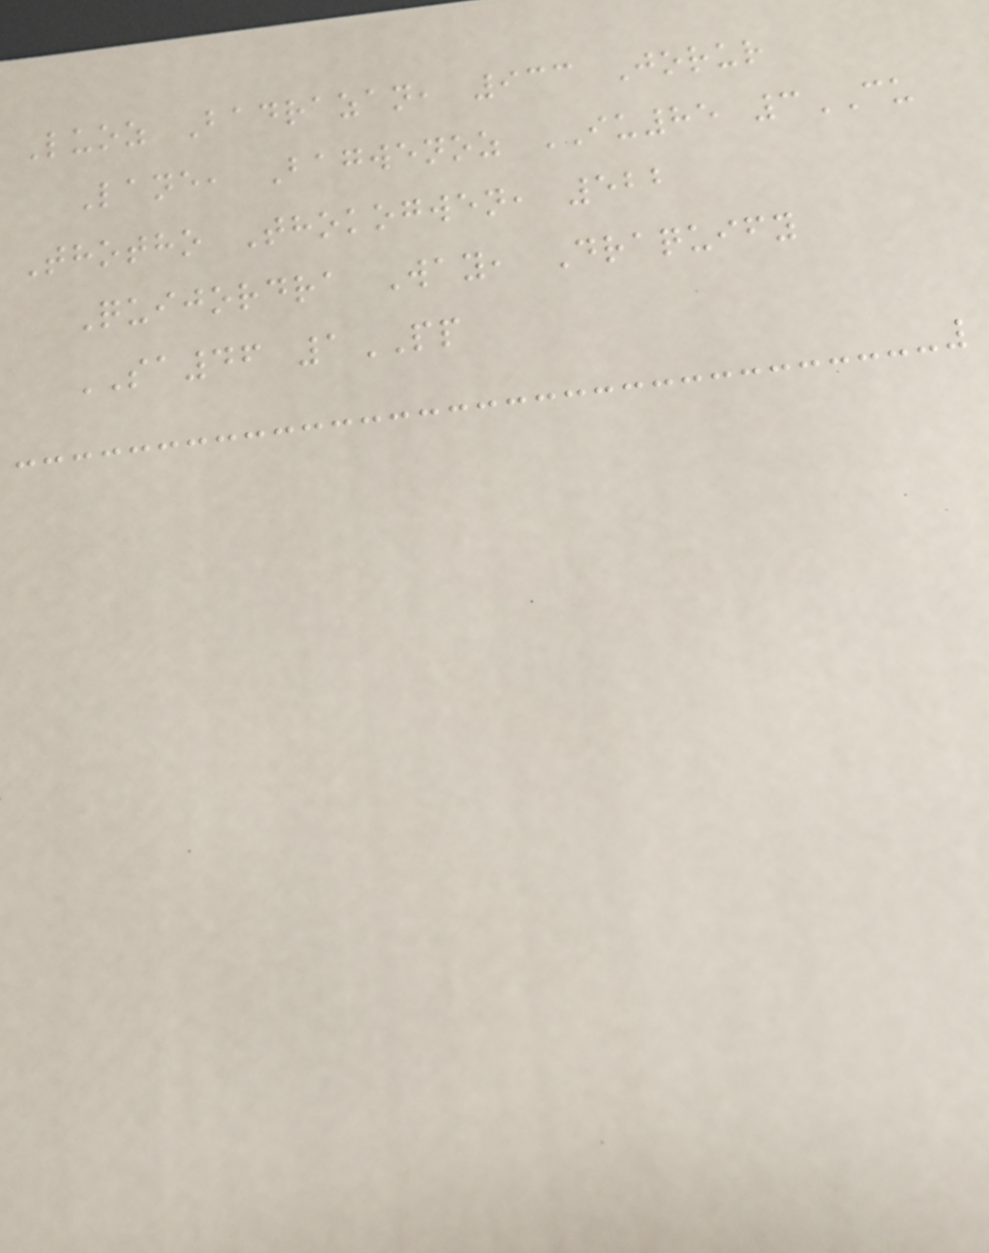Luoz Badrazan, 933 Jorur
Lane, Bagwenoz IU85 3CU
Thotho Thokogwen, 522
Quijordra Way, Draquify
SA46 1PP
